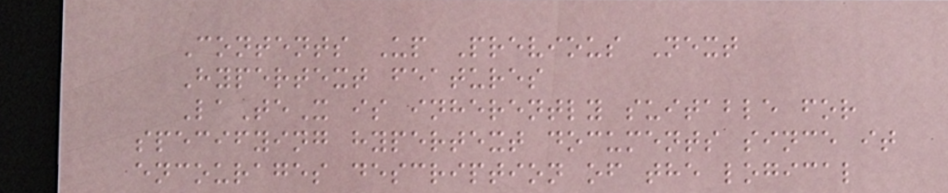Contents Up Previous Next
Hypertext features
LaTeX is inherently suitable for
specifying hypertext documents since it
encourages description of the logical
